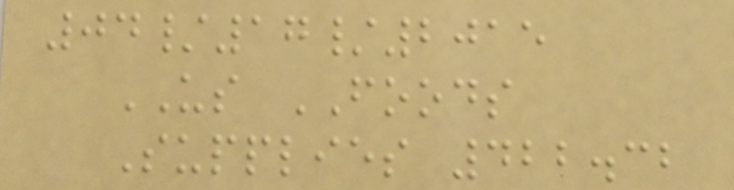04/17/2015
US FOODS
Supplies 422.32
